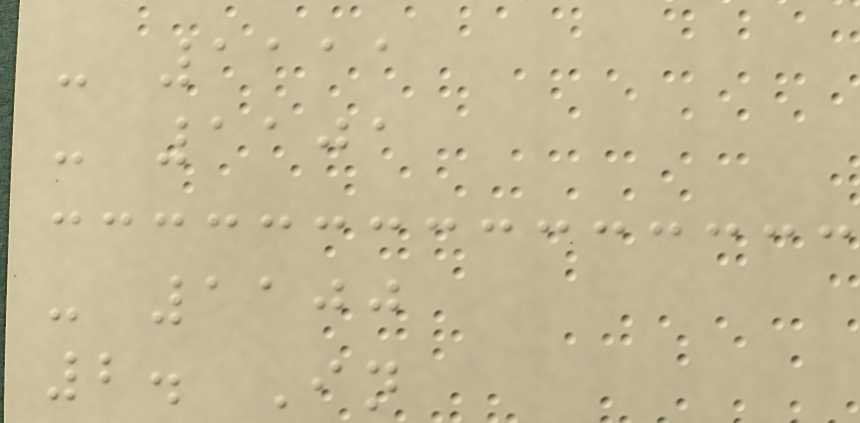- 1111
- 1101
- 1100
2. In
